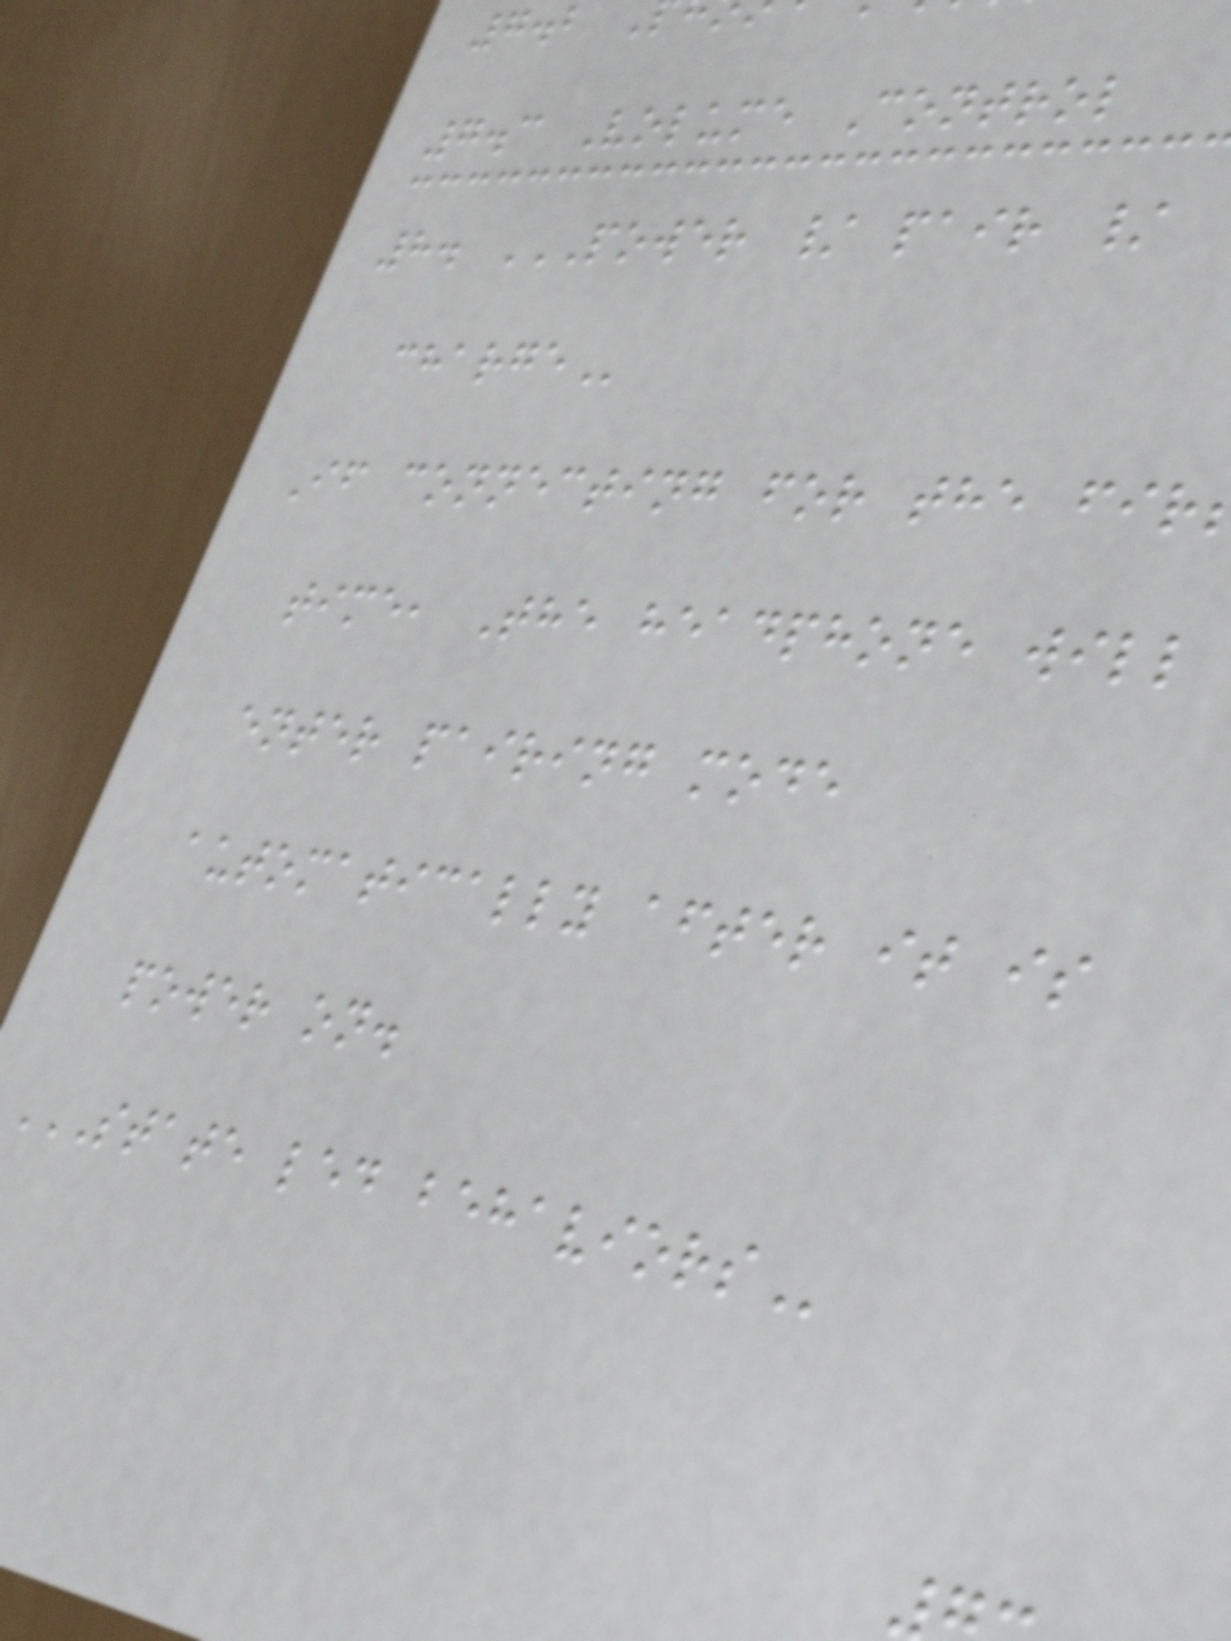7.3 Volume Control
8. POWER / PAIR /
If connecting for the fir
time, The headphone will
enter pairing mode
automatically after it is
power on.
STATE LED BEHAVIORS
